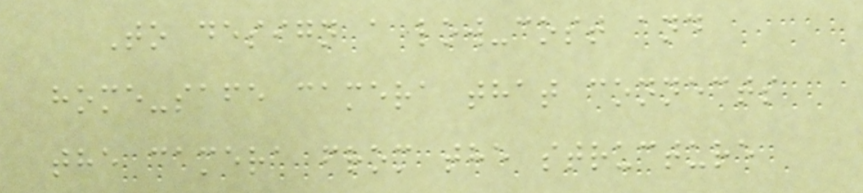To design a low-cost and
home-safe camera that connects
the camera from the structure
